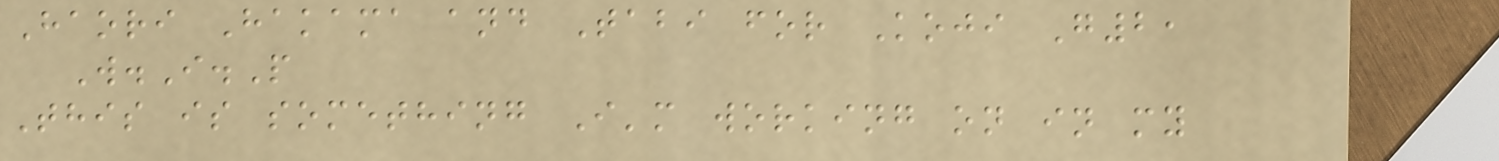Haori Hakama and Tabi for Koji G2,
W.I.P
This is something I'm working on in my
